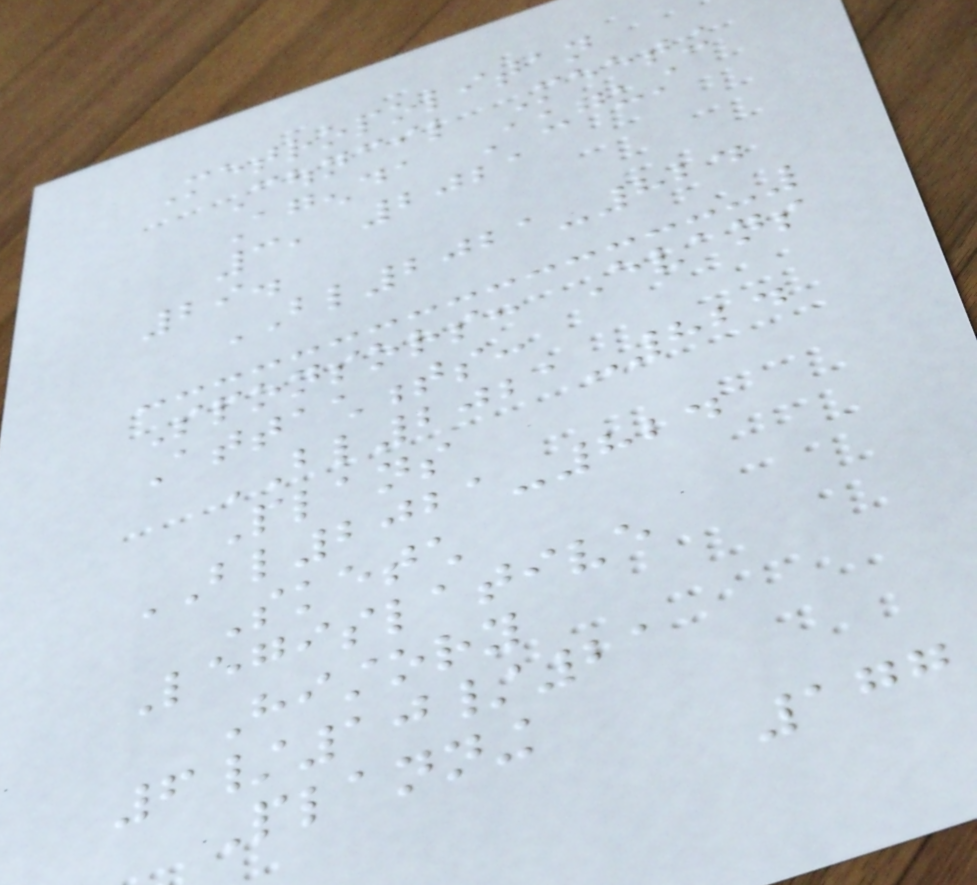Metropolitan
Council Meeting
Agenda August
3, 2021
29.
BL2021-824
Sponsors: Evans
Attachments:
BL2021-824
Plans
BL2021-824
Sketch
Legislative
History
6/10/21
Planning
177
